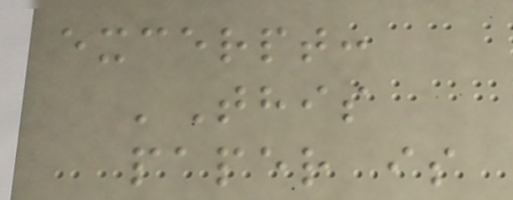excerpt:
'This
paper is
